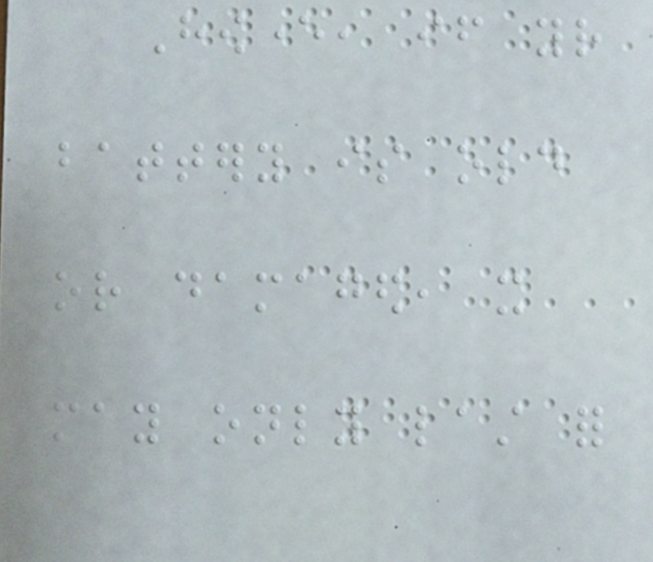However, if your
battery is old
or damaged, it
may only last for
